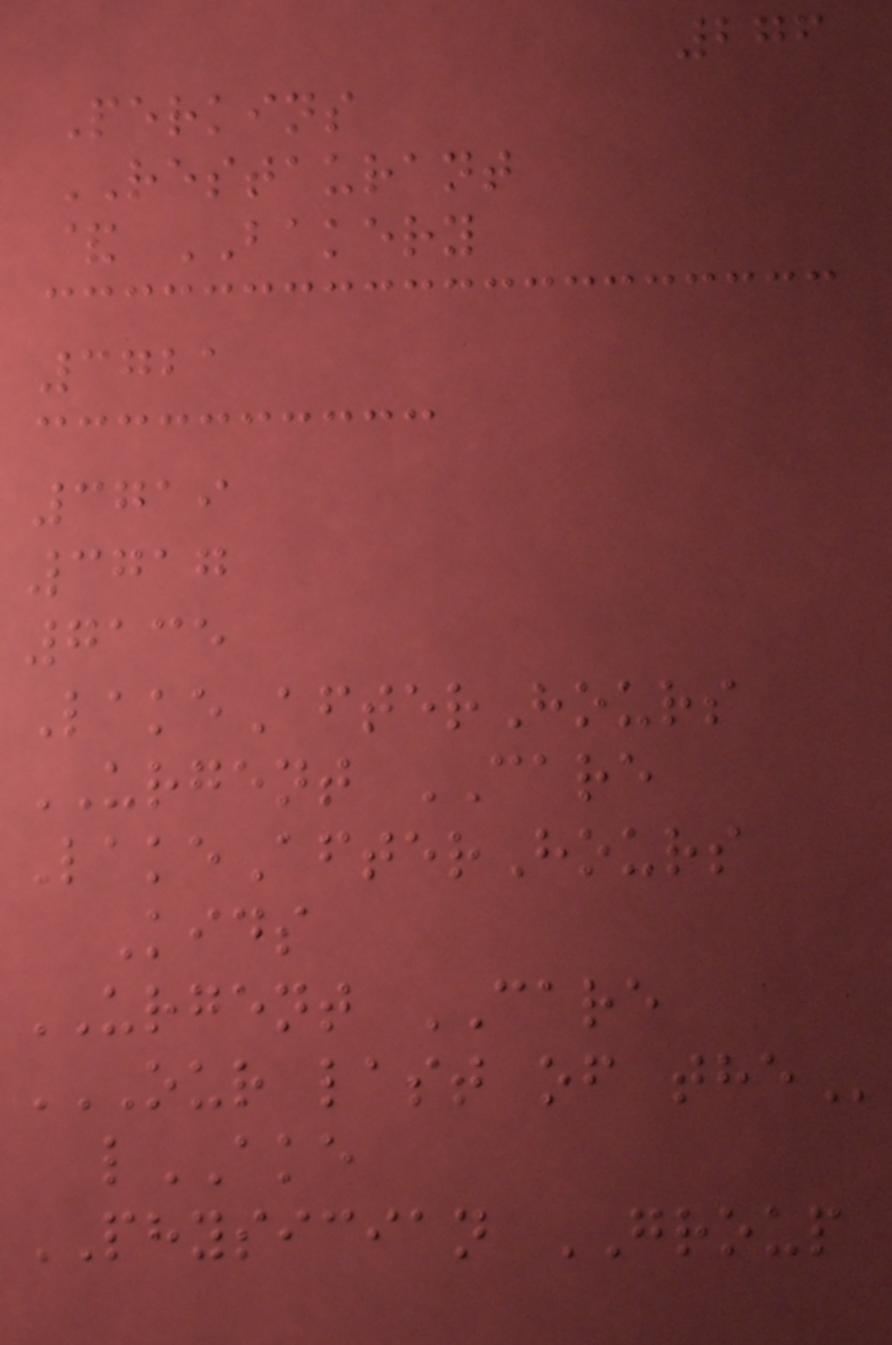276
Perkins
RESTAURANT
& BAKERY
3721
3719
3717
7135
LakeAfterHours
URGENT CARE
LakeAfterHours
Kids
URGENT CARE
OUR LAST OF THE
lAKE
PHYSICIAN GROUP
